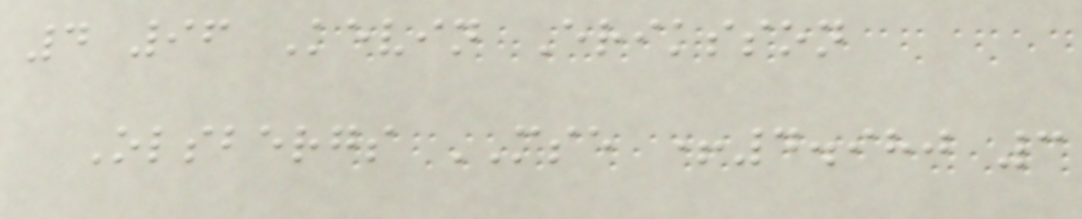4 96 Kevin Eriksson
Olsbergs MSE +4.980 3
